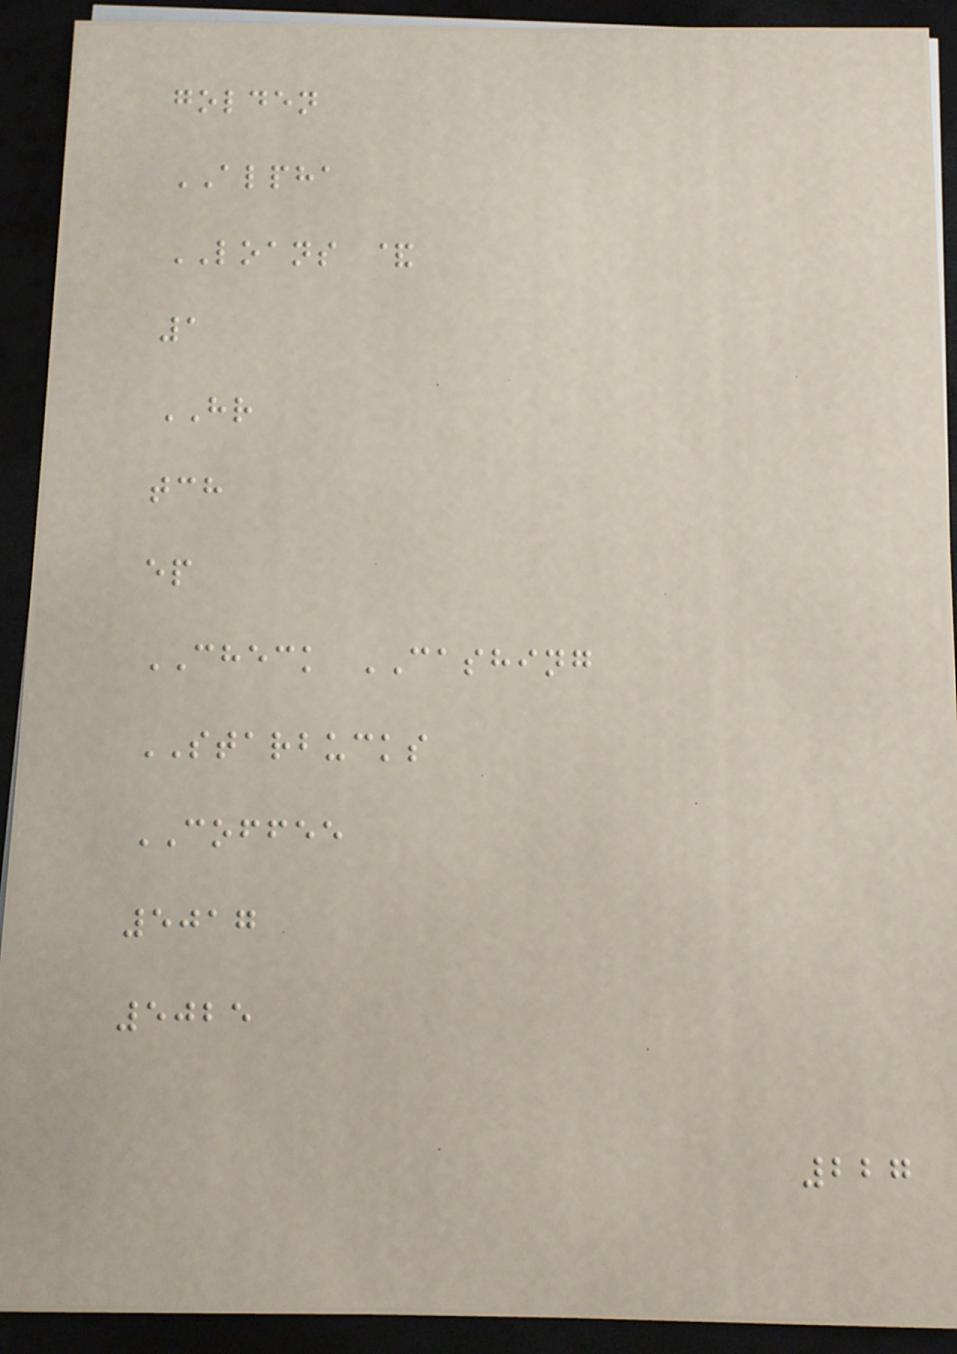golden
ALPHA
LOANS &
1
HR
tch
ep
CHECK CASHING
STARBUCKS
COFFEE
5017
5025
227
